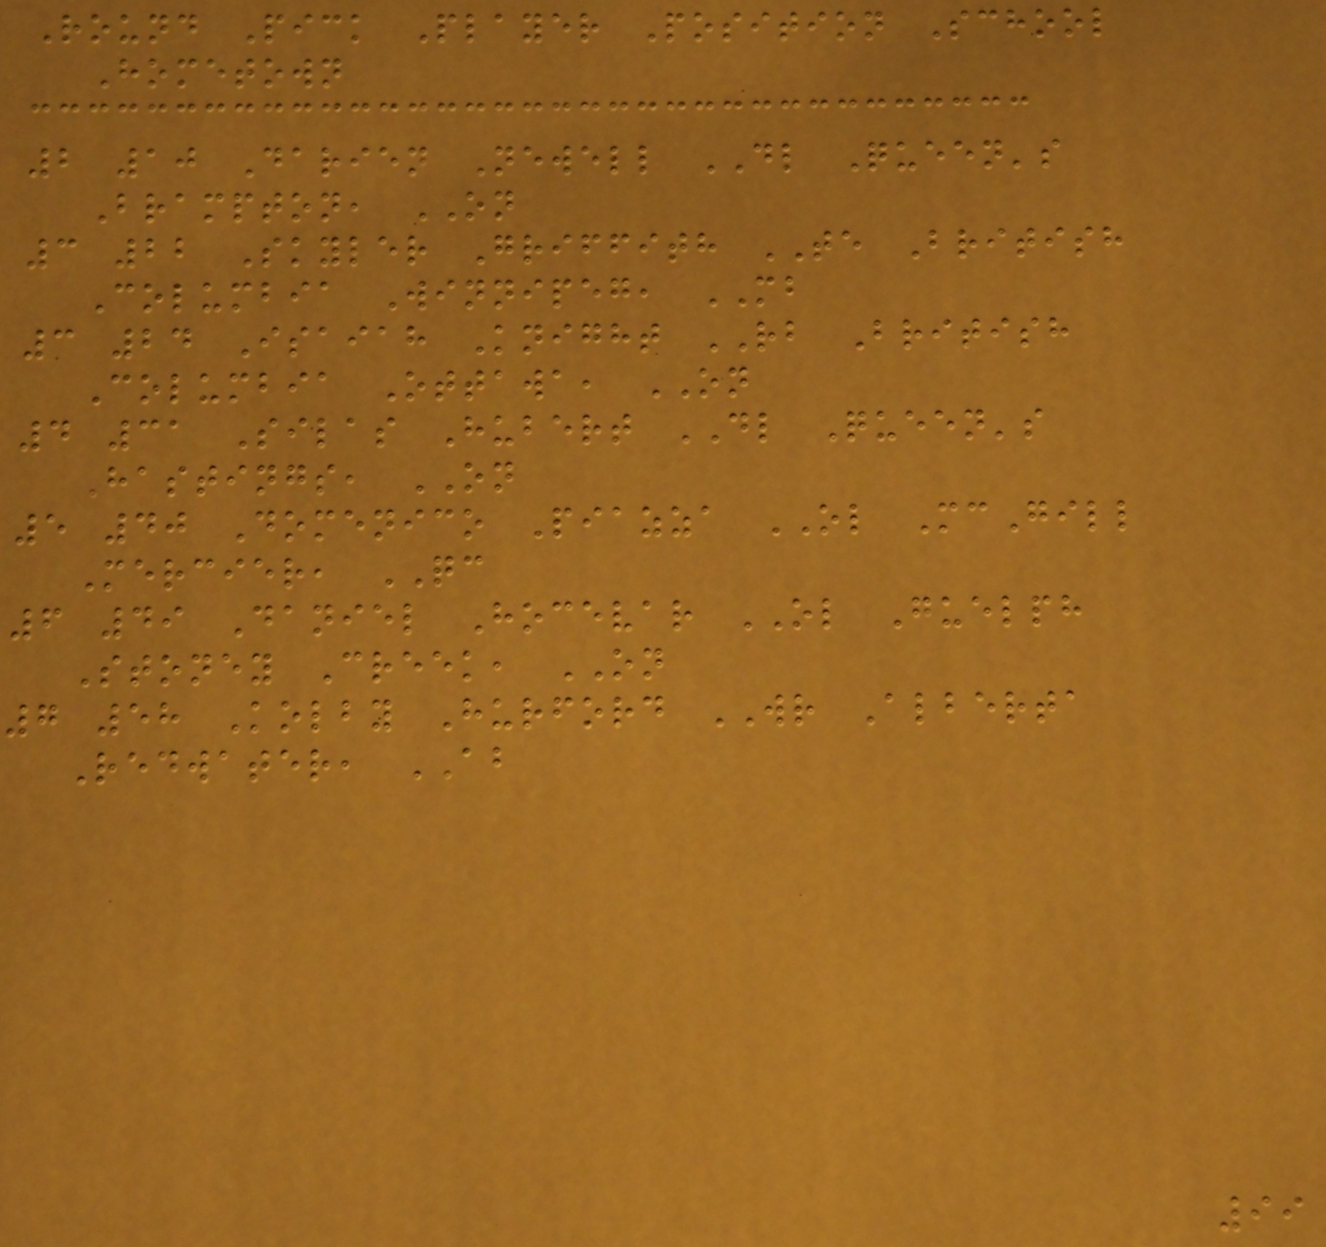Round Pick Player Position School
Hometown
2 10 Darien Newell DL Queen's
Brampton, ON
3 22 Skyler Griffith TE British
Columbia Winnipeg, MB
3 24 Isaiah Knight RB British
Columbia Ottawa, ON
4 31 Silas Hubert DL Queen's
Hastings, ON
5 40 Domenico Piazza OL McGill
Mercier, QC
6 49 Daniel Hocevar OL Guelph
Stoney Creek, ON
7 58 Kolby Hurford WR Alberta
Redwater, AB
99
